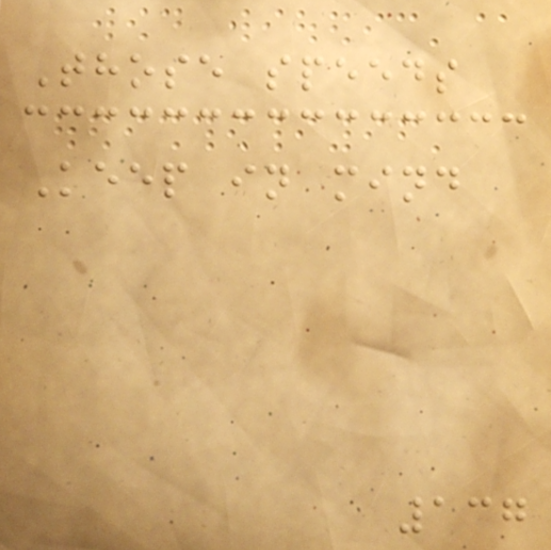Those speeds
Keep in mind
137
